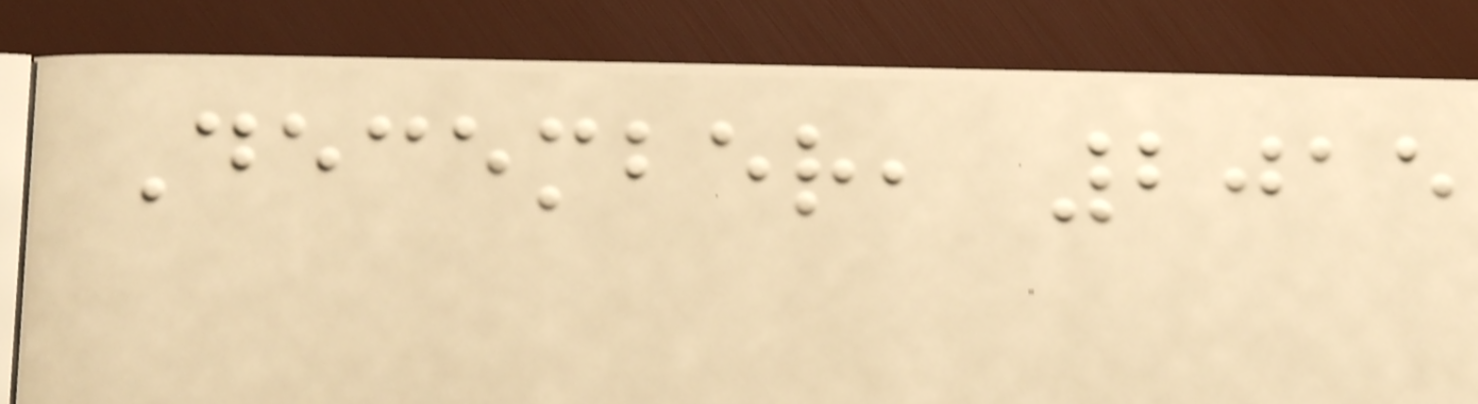December, 2015
